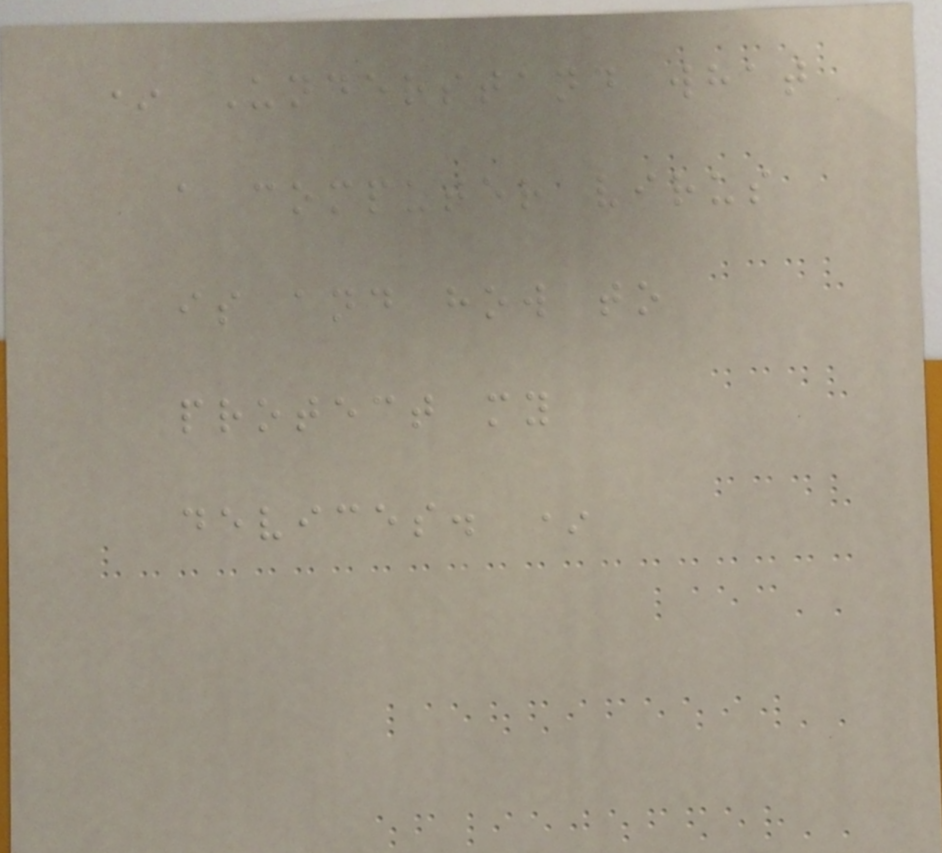* Understand what
a computer virus
is and how to
protect my
devices. *
